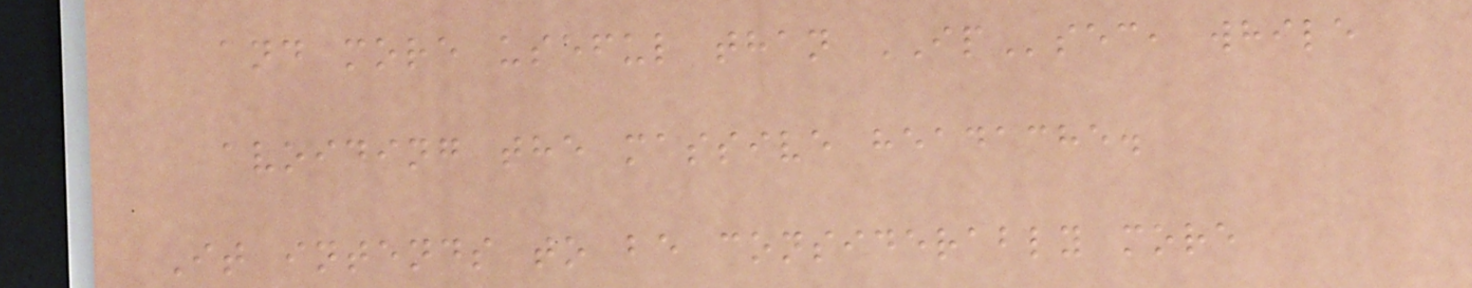and more useful than IPsec, while
avoiding the massive headache.
It intends to be considerably more
